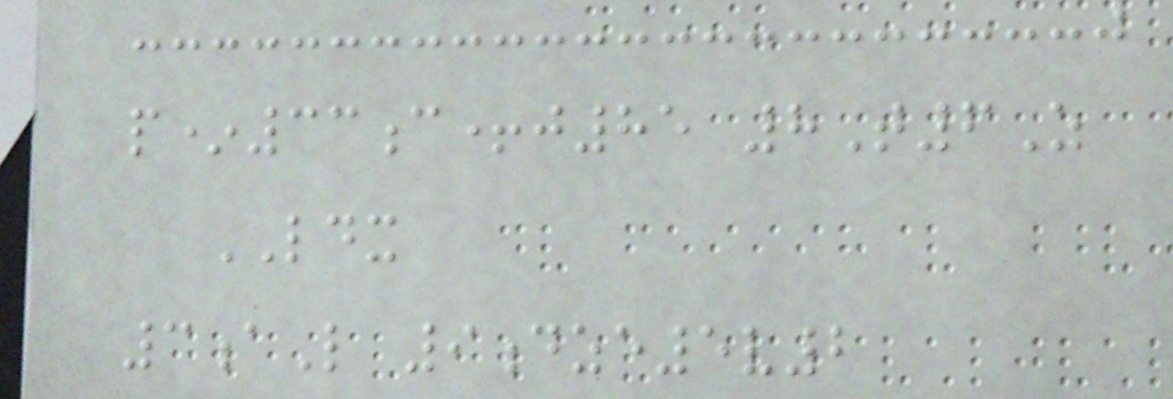p*33c+j85 8T6Z
LDX
3aL 9dze5v2
